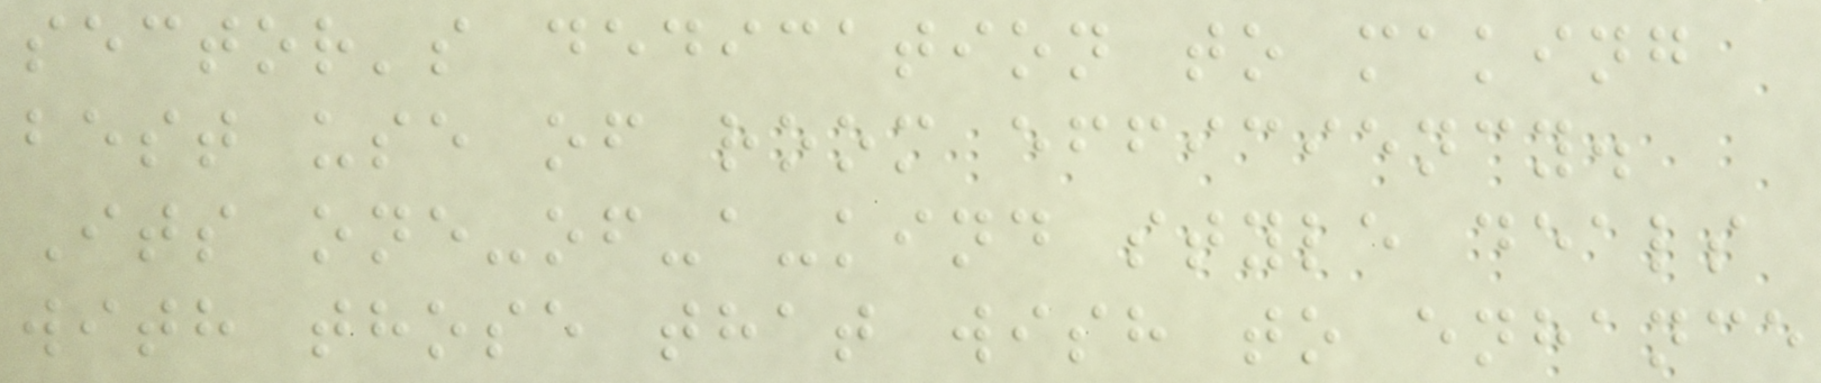sector's dedication to making
best use of room efficiency.
Its one-of-a-kind style deals
with those that wish to enhance
